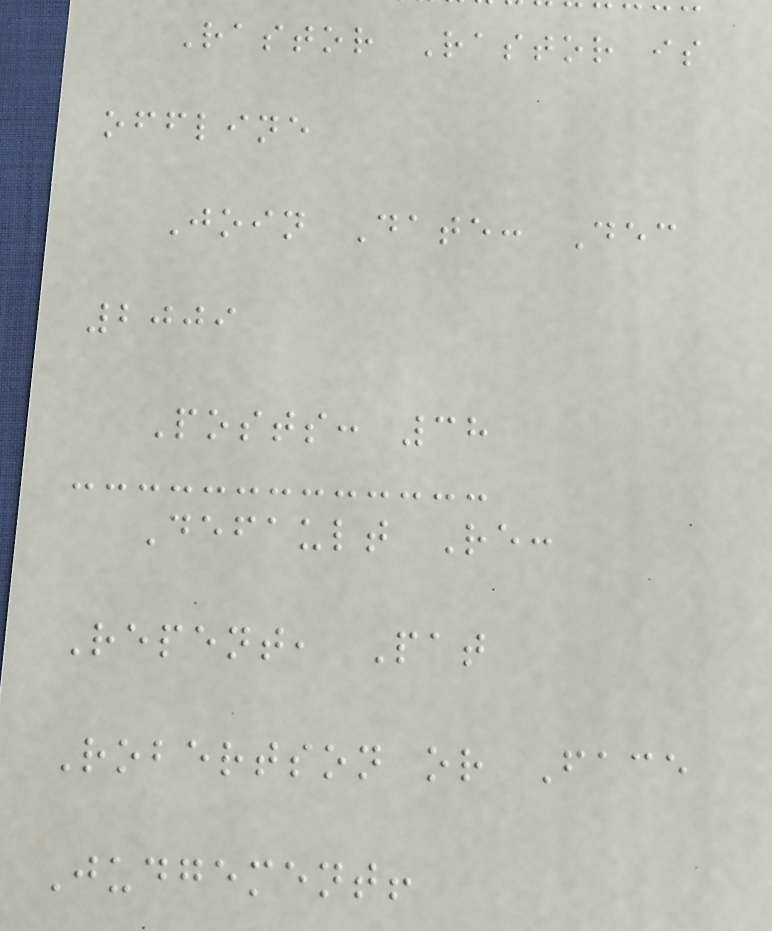Rastor Rastor is
offline
Join Date: Dec
2009
Posts: 38
Default Re:
Repent, Pat
Robertson or Face
Judgement!
